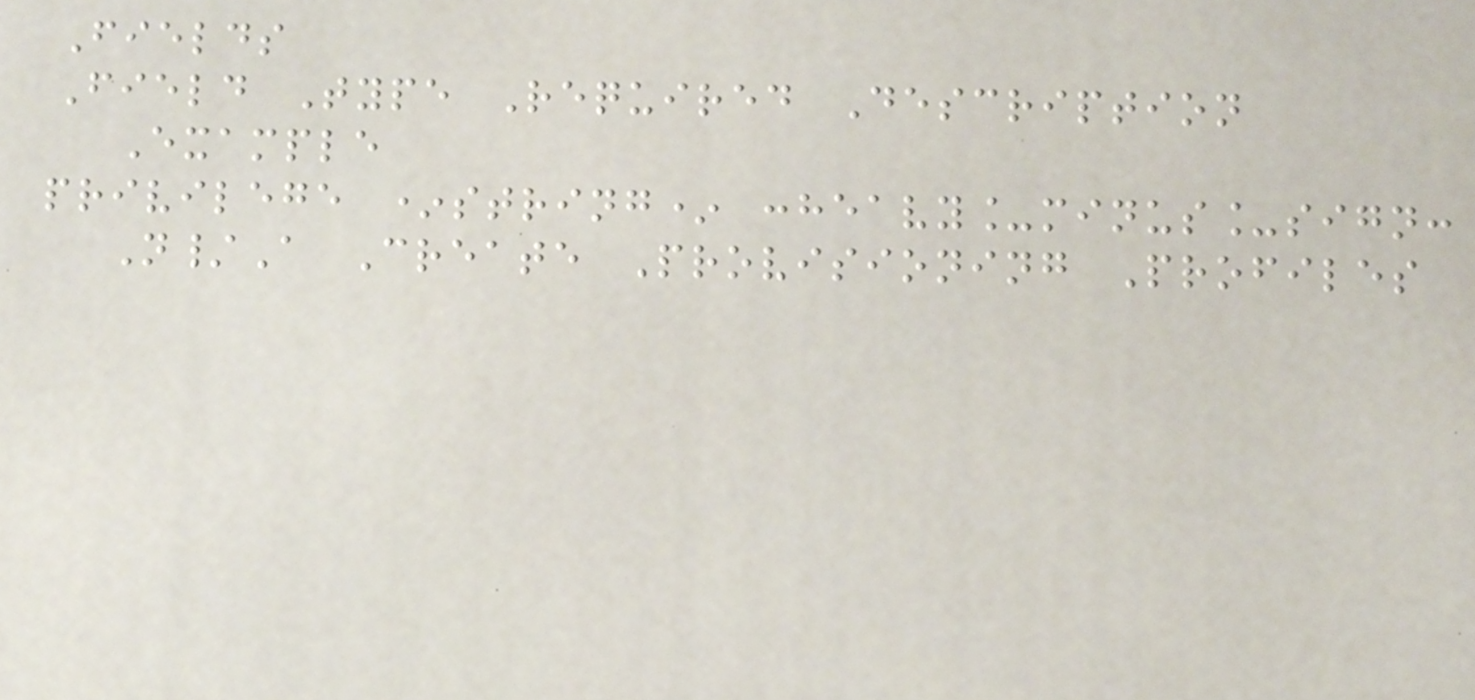Fields
Field Type Required Description
Example
privilege *string* :heavy_minus_sign:
N/A Create Provisioning Profiles
